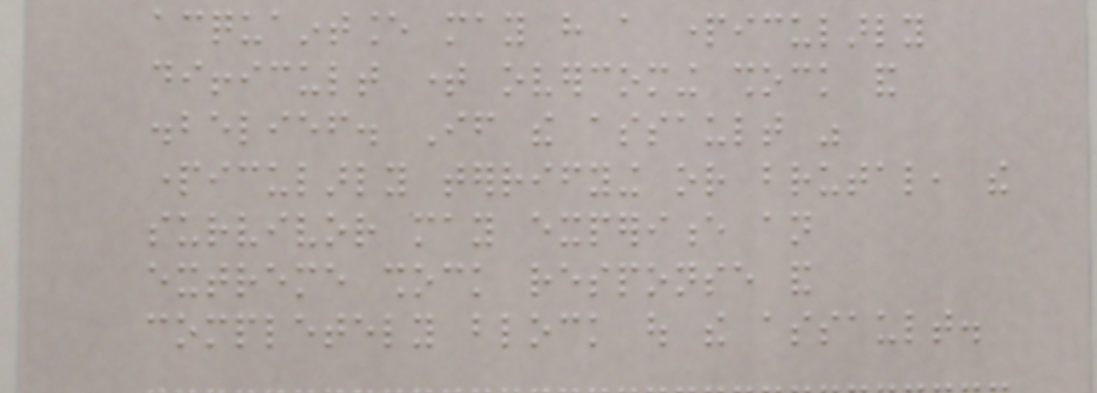acquaintance may have a particularly
difficult time overcoming shock and
disbelief. If the assault was
particularly terrifying or brutal, the
survivor may experience an
extreme shock response and
completely block out the assault.
